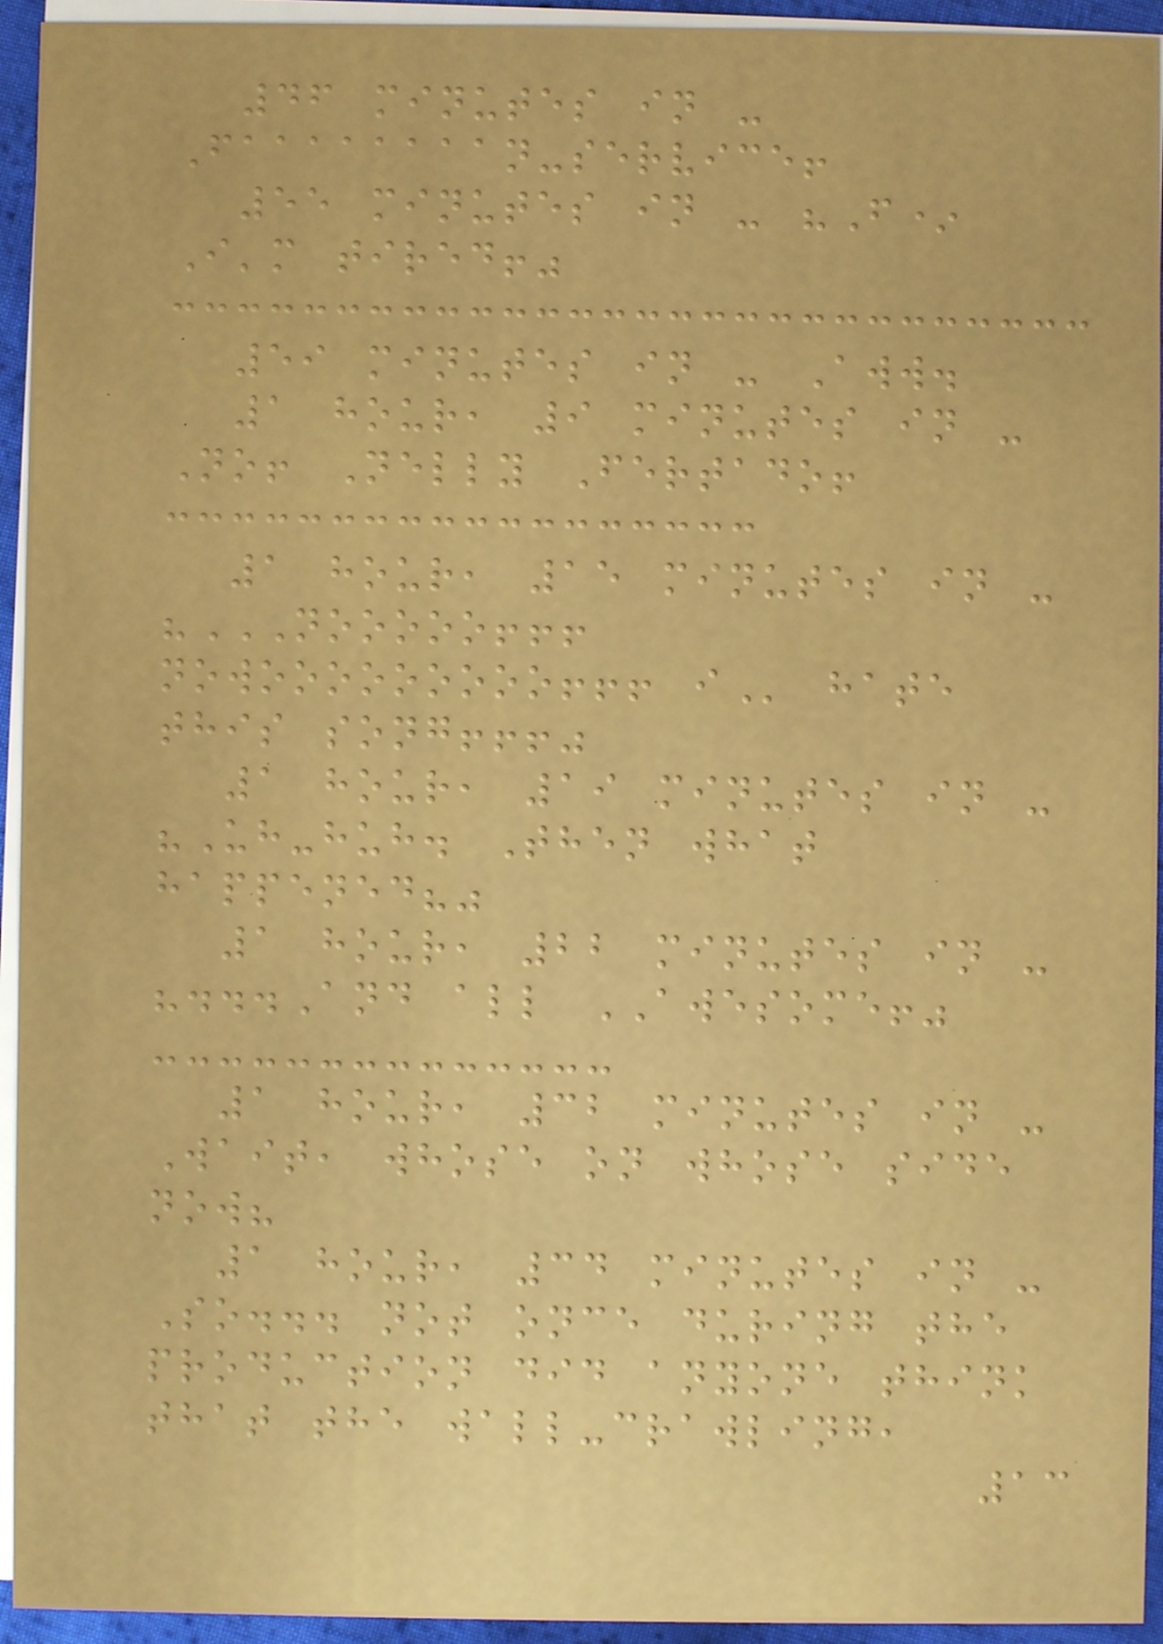46 minutes in -
Faaaaaaaan-service!
55 minutes in - "F*
I'm tired!"
59 minutes in - Aww.
1 hour, 9 minutes in -
No! Nelly Fertado!
1 hour, 15 minutes in -
"NOOOOO!!!
NOWOOOOOOOOO!!! I hate
this song!!!"
1 hour, 19 minutes in -
"Uh-huh. Then what
happened?"
1 hour, 22 minutes in -
"...And all AWESOME!"
1 hour, 32 minutes in -
Wait, whose on whose side
now?
1 hour, 34 minutes in -
So... not once during the
production did anyone think
that the wall-crawling,
13
